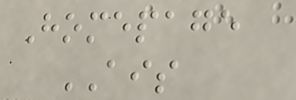Homepage
AIS
